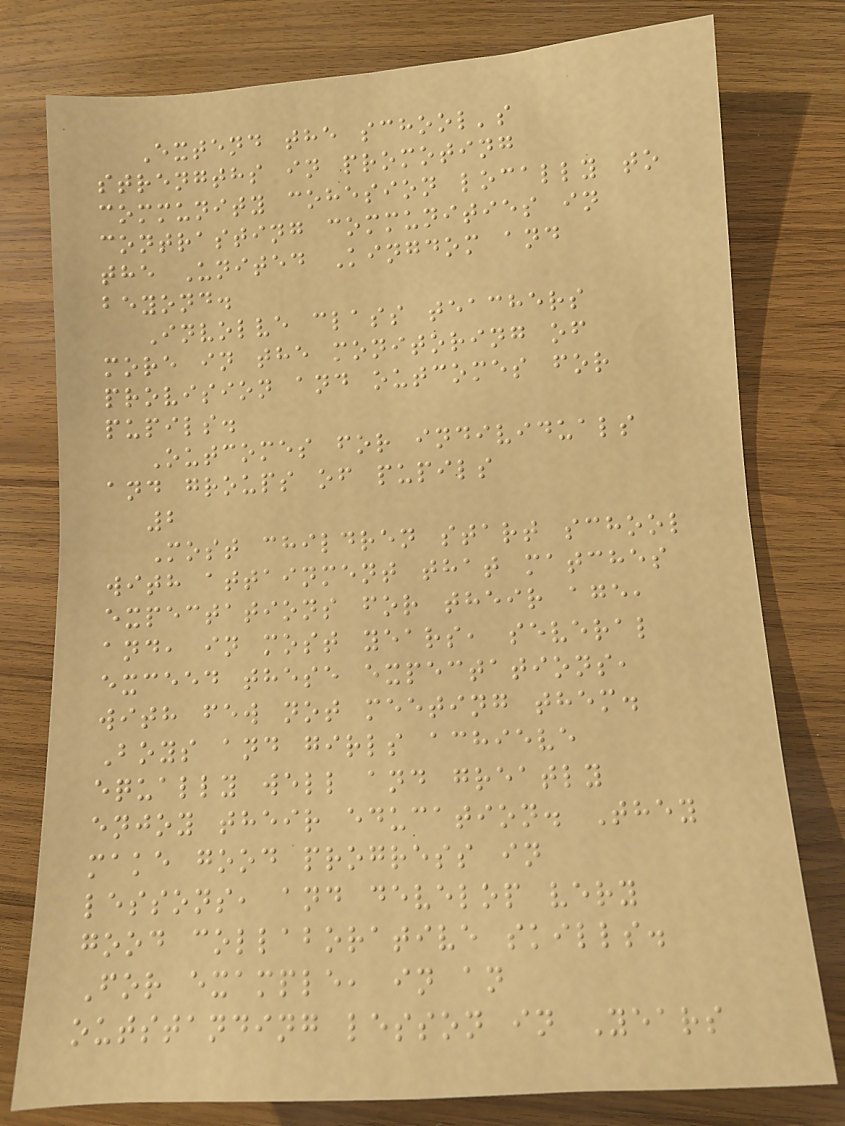Extend the school's
strengths in promoting
community cohesion locally to
contrasting communities in
the United Kingdom and
beyond.
Involve class teachers
more in the monitoring of
provision and outcomes for
pupils.
Outcomes for individuals
and groups of pupils
2
Most children start school
with attainment that matches
expectations for their age,
and, in most years, several
exceed these expectations,
with few not meeting them.
Boys and girls achieve
equally well and greatly
enjoy their education. They
make good progress in
lessons, and develop very
good collaborative skills.
For example, in an
outstanding lesson in Years
